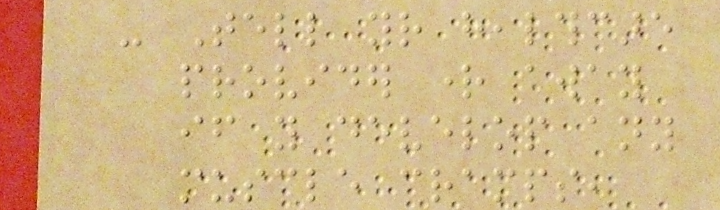- Tell your healthcare
provider right away
if you develop any
muscle cramps,
